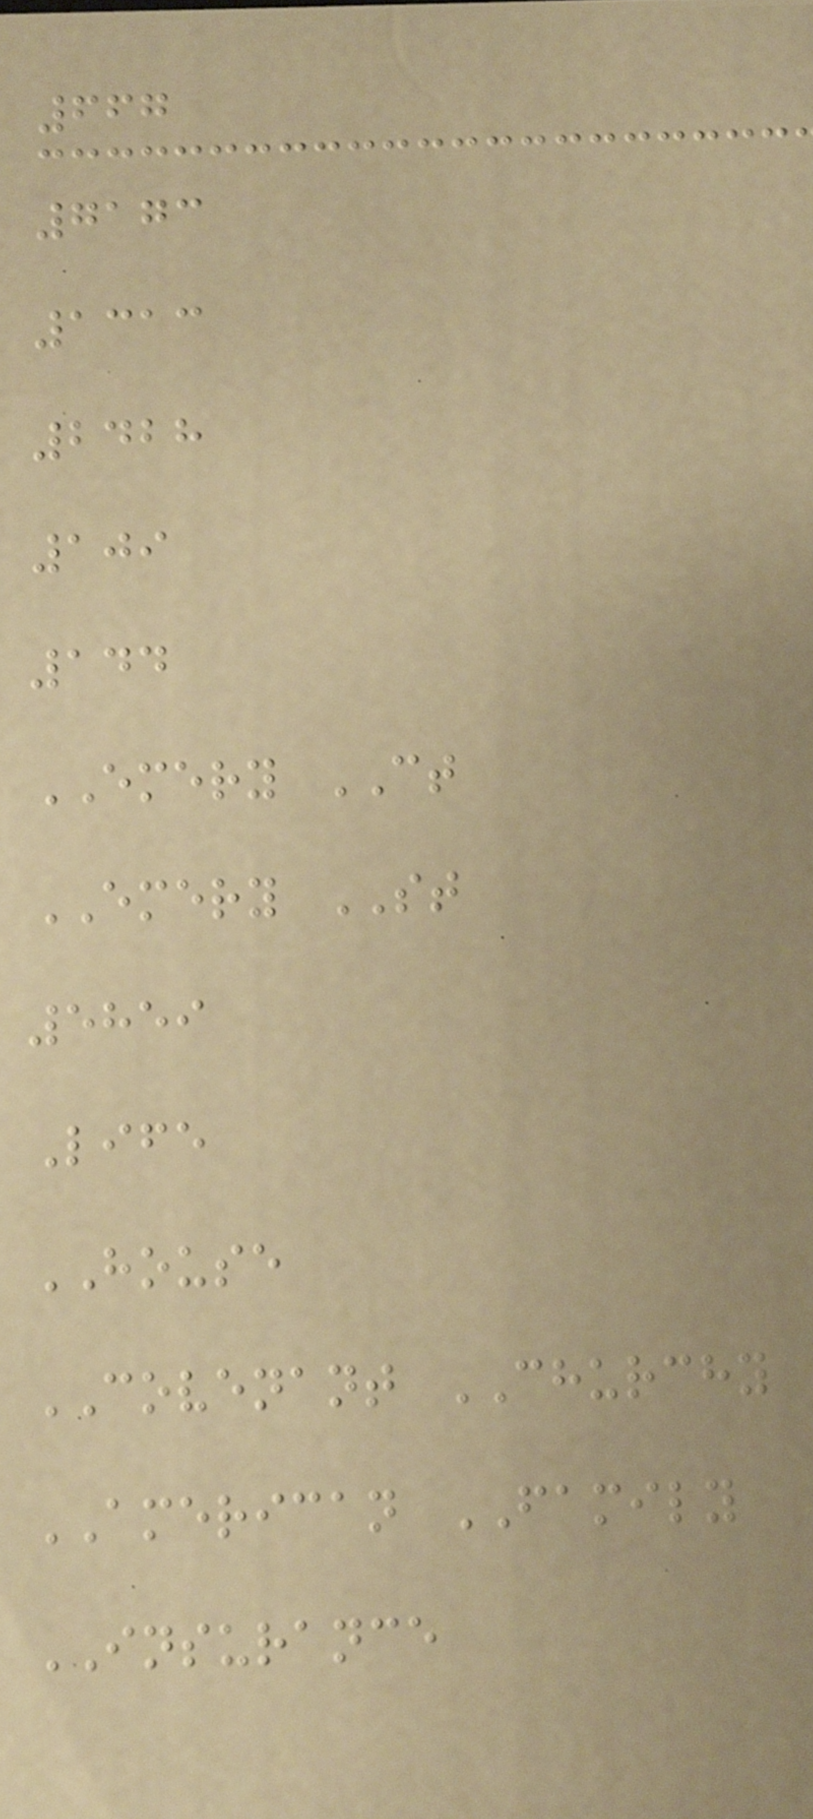667
7173
1313
2428
109
144
EMERY CT
EMERY ST
5859
Life
HOUSE
COVENANT CHURCHY
AMERICAN FAMILY
INSURANCE
